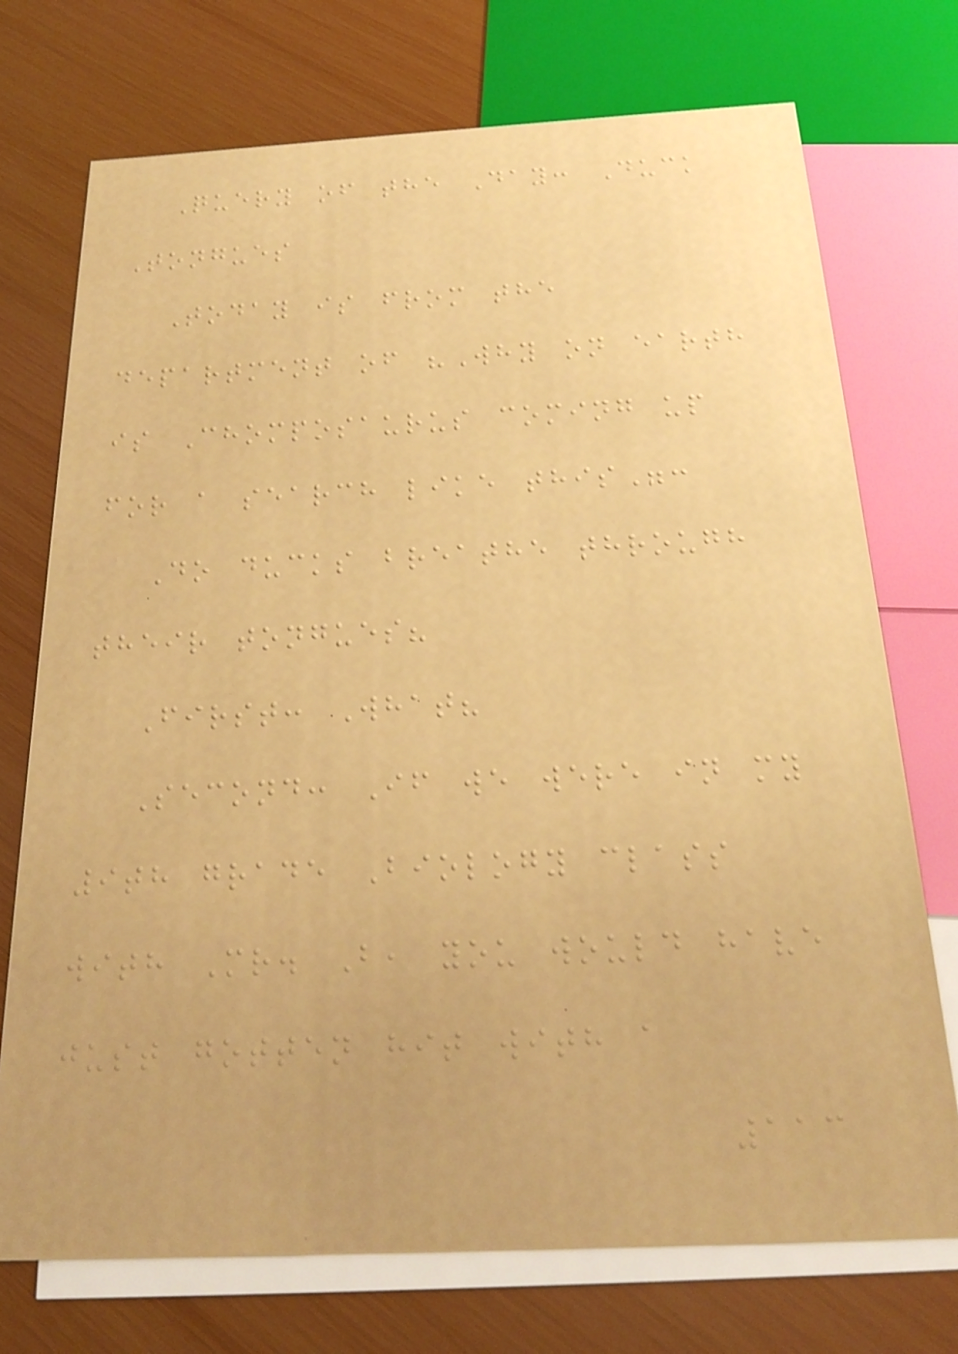Query of the Day: Duck
Tongues
Today is from the
department of "Why on earth
is Chomposaurus coming up
for a search like this":
Do ducks breathe through
their tongues?
First: What?
Second: If we were in my
9th grade Biology class
with Mr. B, you would have
just gotten hit with a
113
